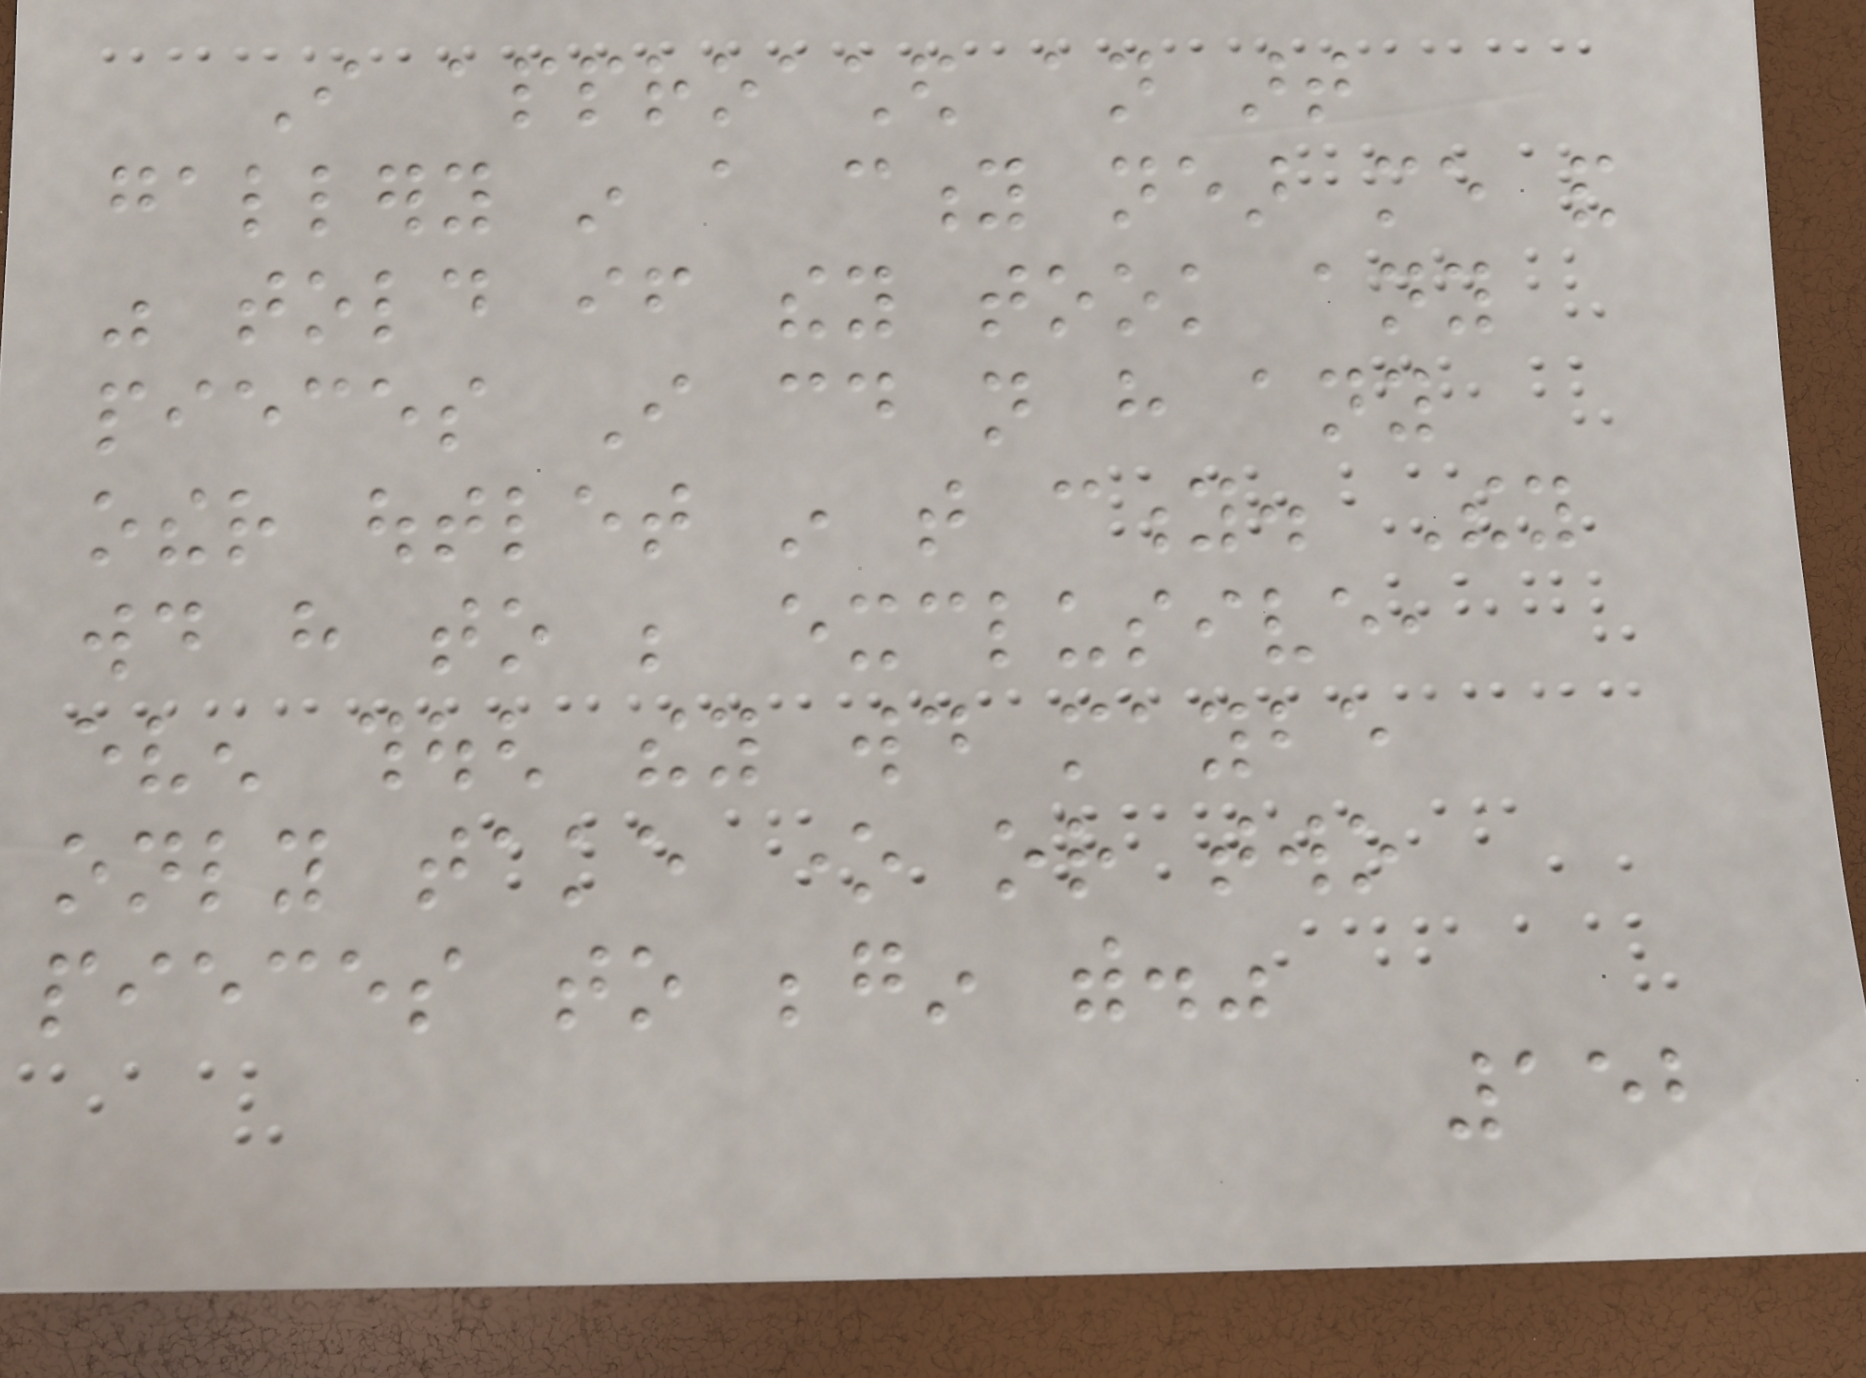I approached an art
gallery in a city near me and
was told if they took any
pieces I could not have any
other outlet in that city. They
would have to be exclusive,
even though they would maybe
only take one or two
pieces to begin with."
152
